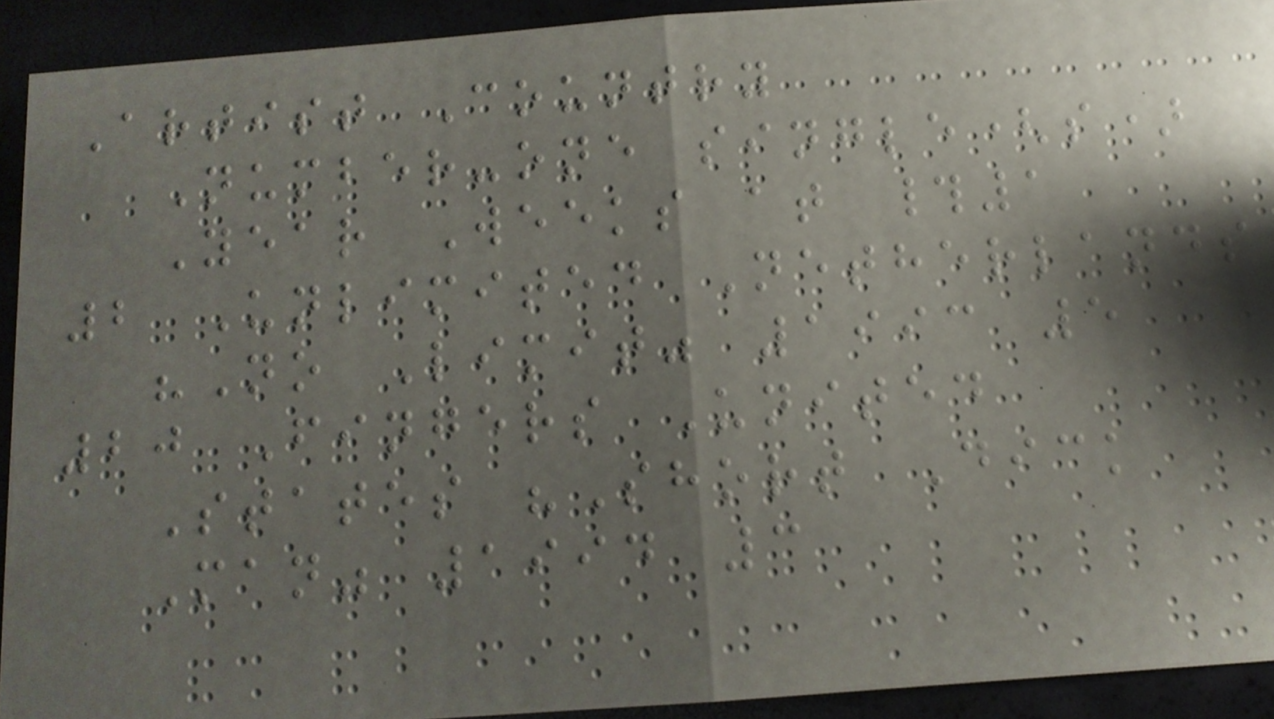Artist Country
Number-one single(s)
Year Weeks at #1
2 Unlimited Netherlands
"No Limit" 1993 5
20 Fingers United
States "Short Dick
Man" 1994 3
